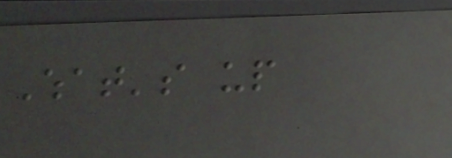What's up
